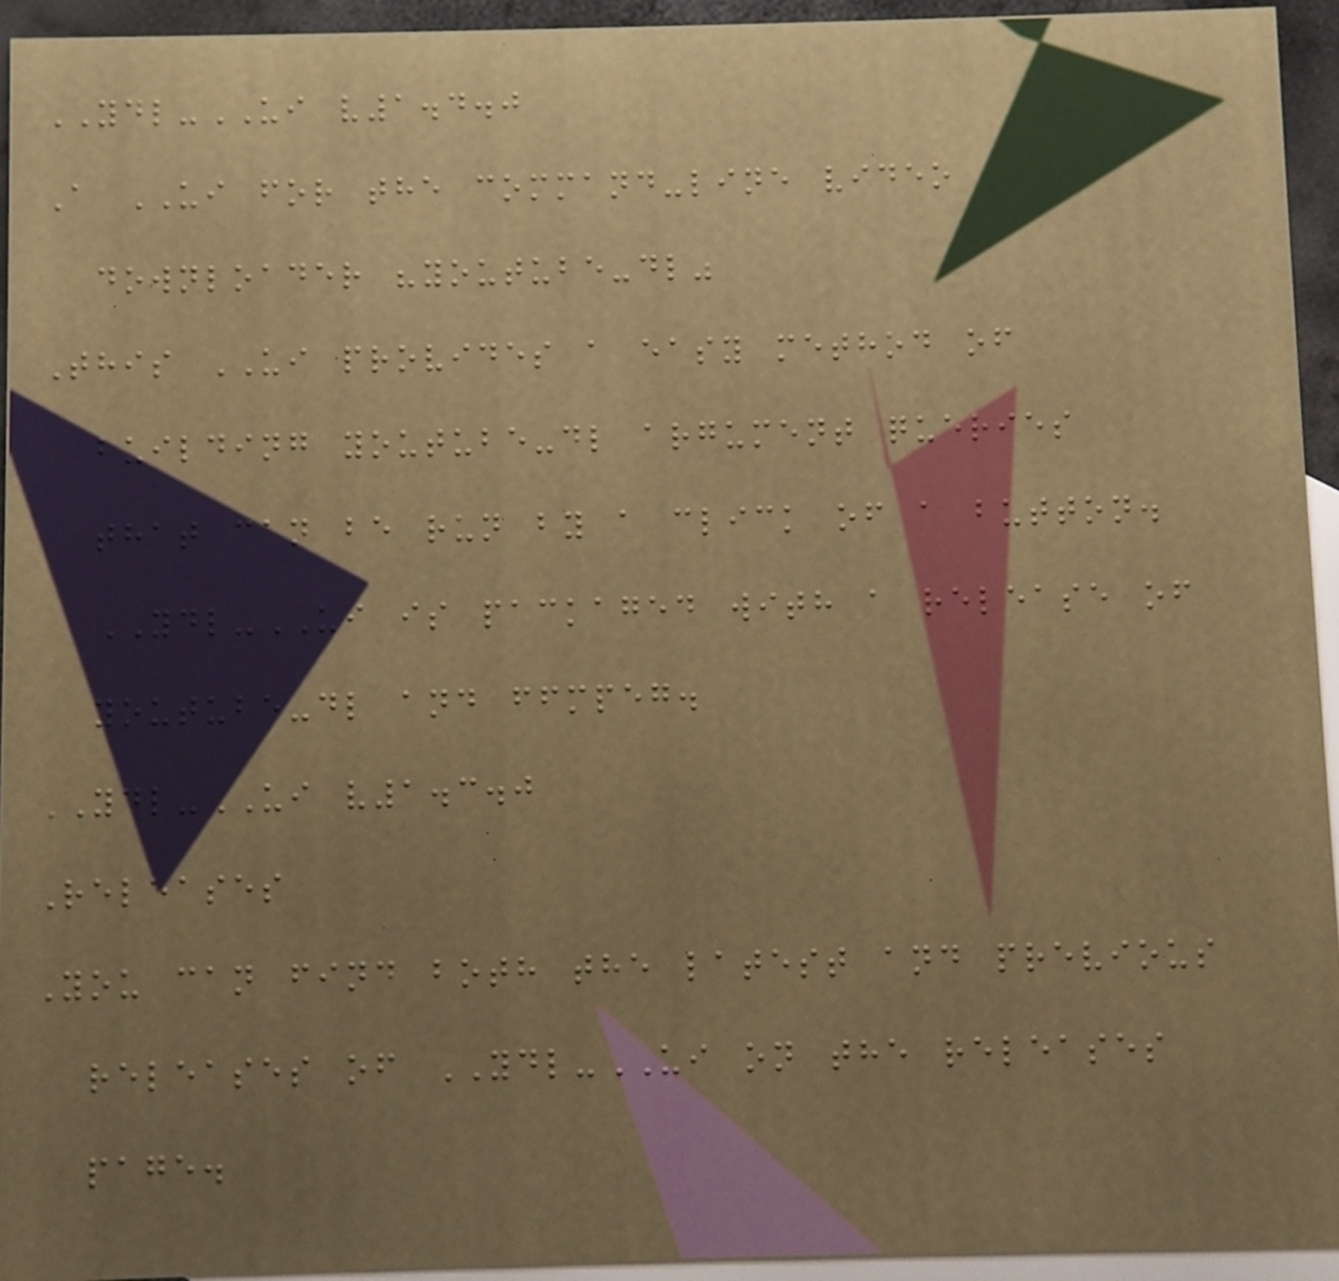YDL-UI v1.4.0
A UI for the command-line video
downloader "youtube-dl"
This UI provides a easy method of
building youtube-dl argument queries
that can be run by a click of a button.
YDL-UI is packaged with a release of
youtube-dl and ffmpeg.
YDL-UI v1.3.0
Releases
You can find both the latest and previous
releases of YDL-UI on the releases
page.
